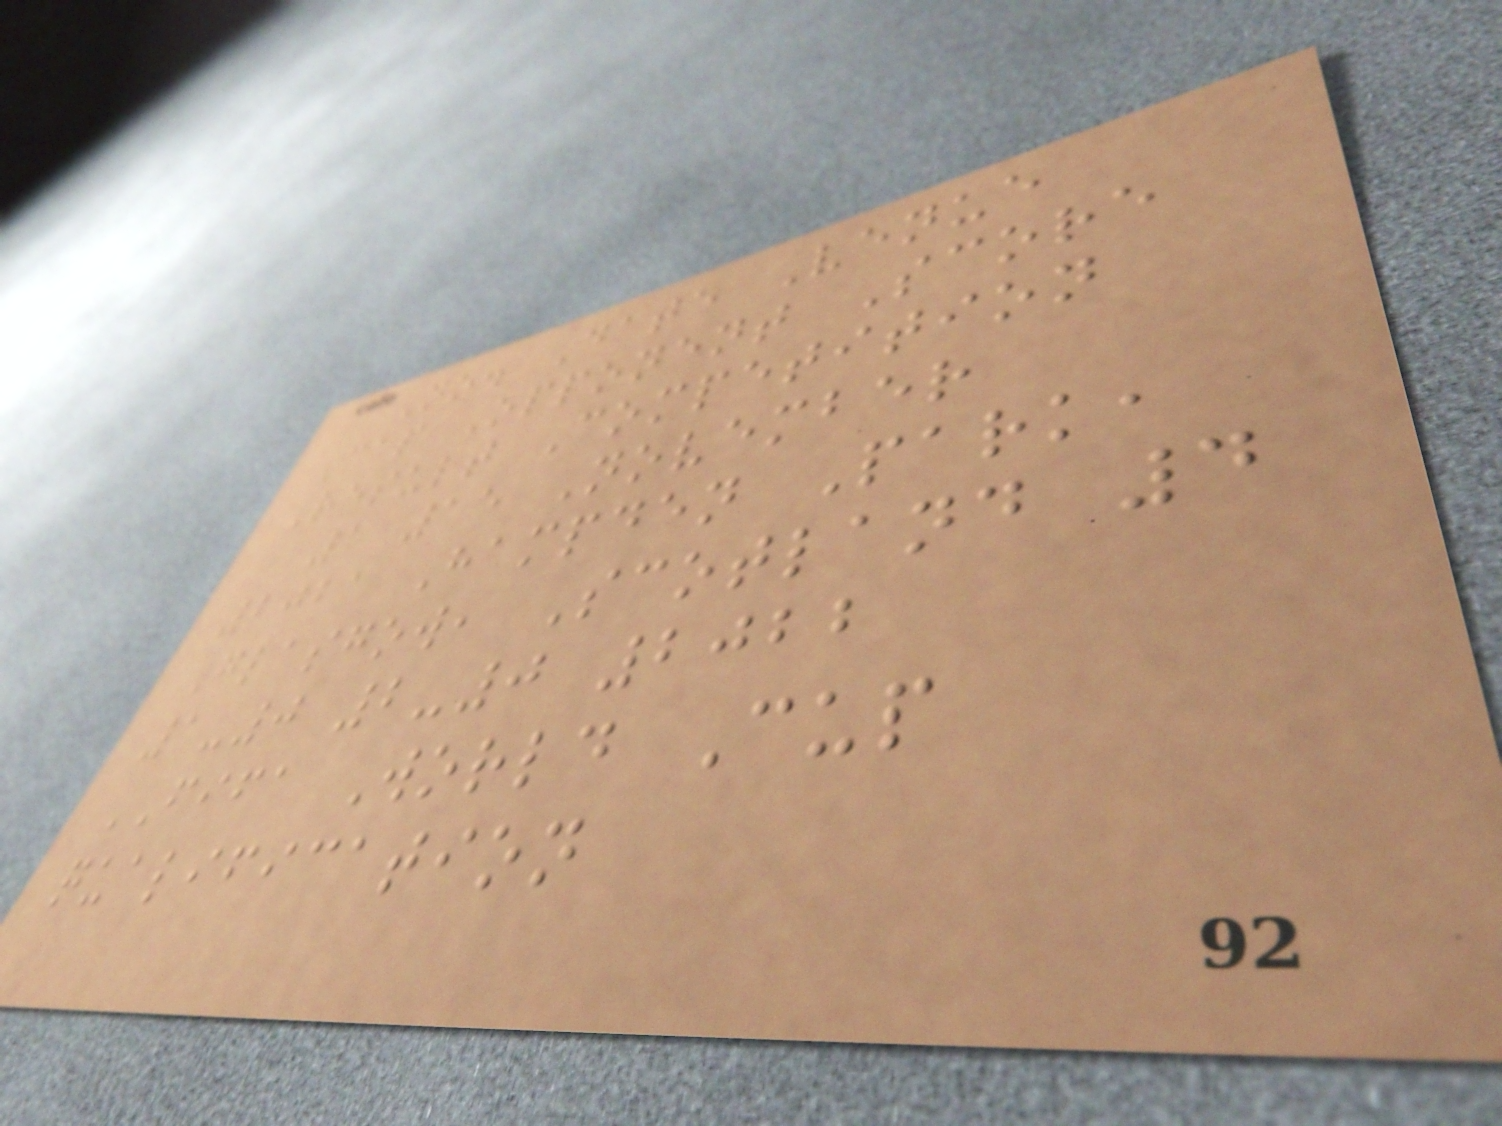No. Date Venue
Cap Opponent Score
Result Competition
1 15 November
2021 Hampden Park,
Glasgow, Scotland 4
1-0 2-0 2022
FIFA World Cup
qualification
